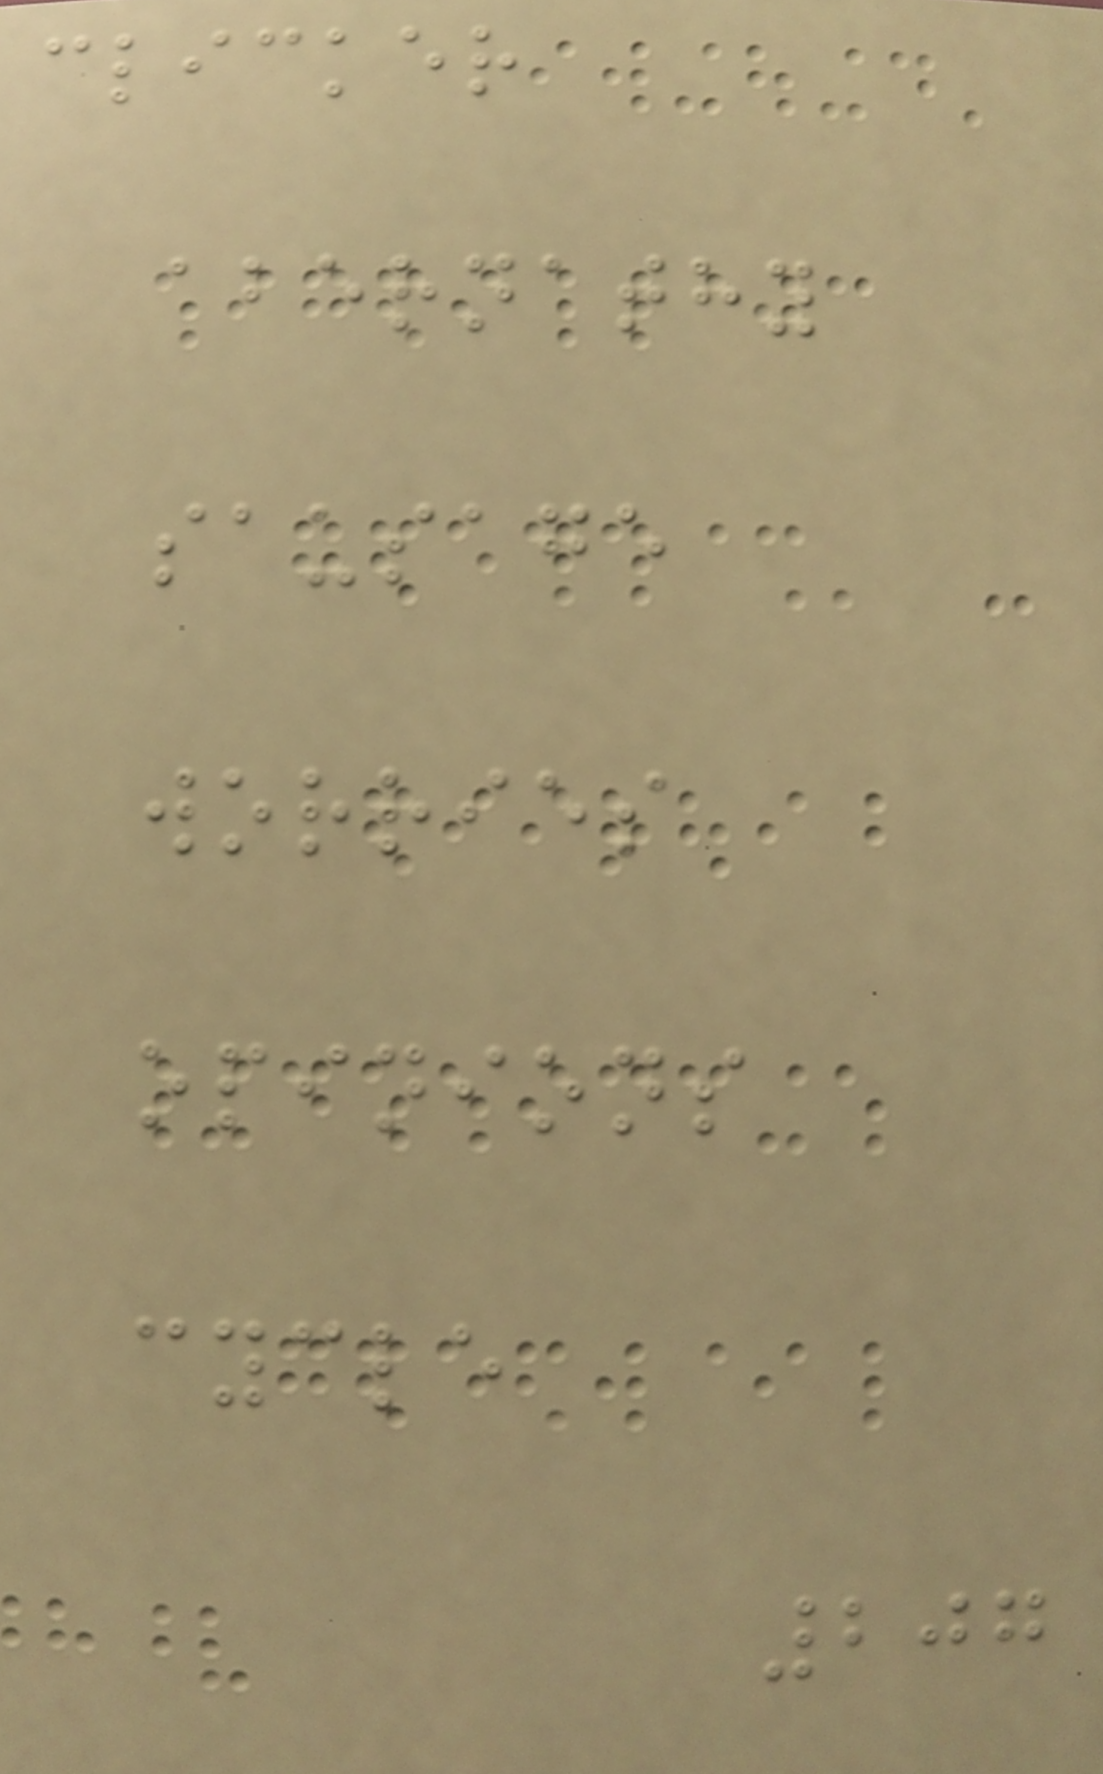clicker
abernathy
sausage
worries
opinions
cycle
207
